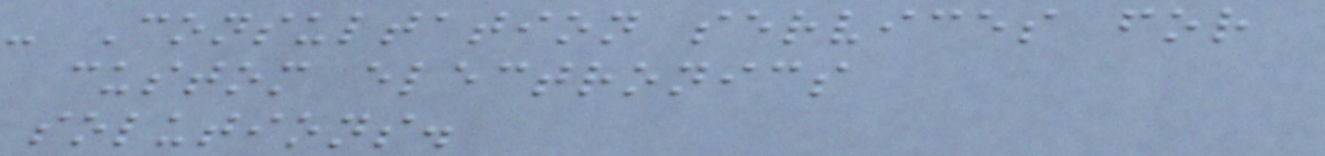- Consultation services for
custom electronics
solutions.
